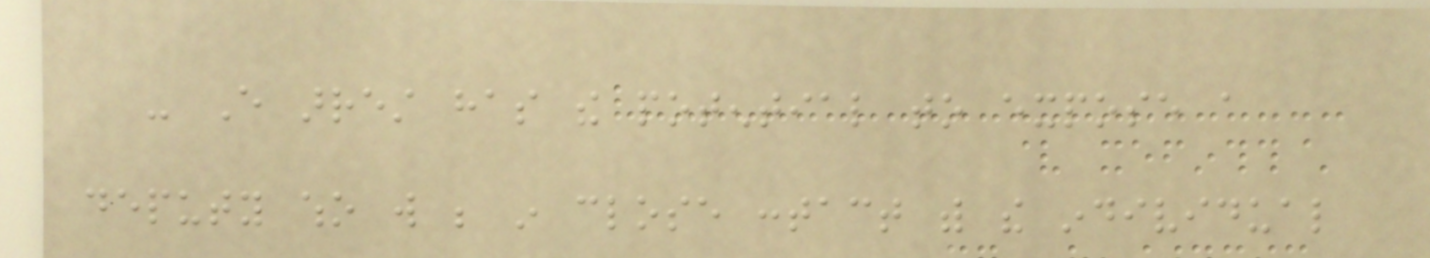- Every arrest has the potential to expose a
deputy who will be in close contact with the individual
